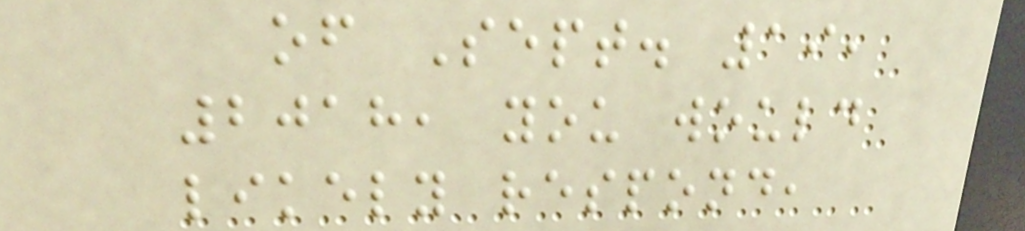of Sept. 19,
2018, you would
likely respond,
